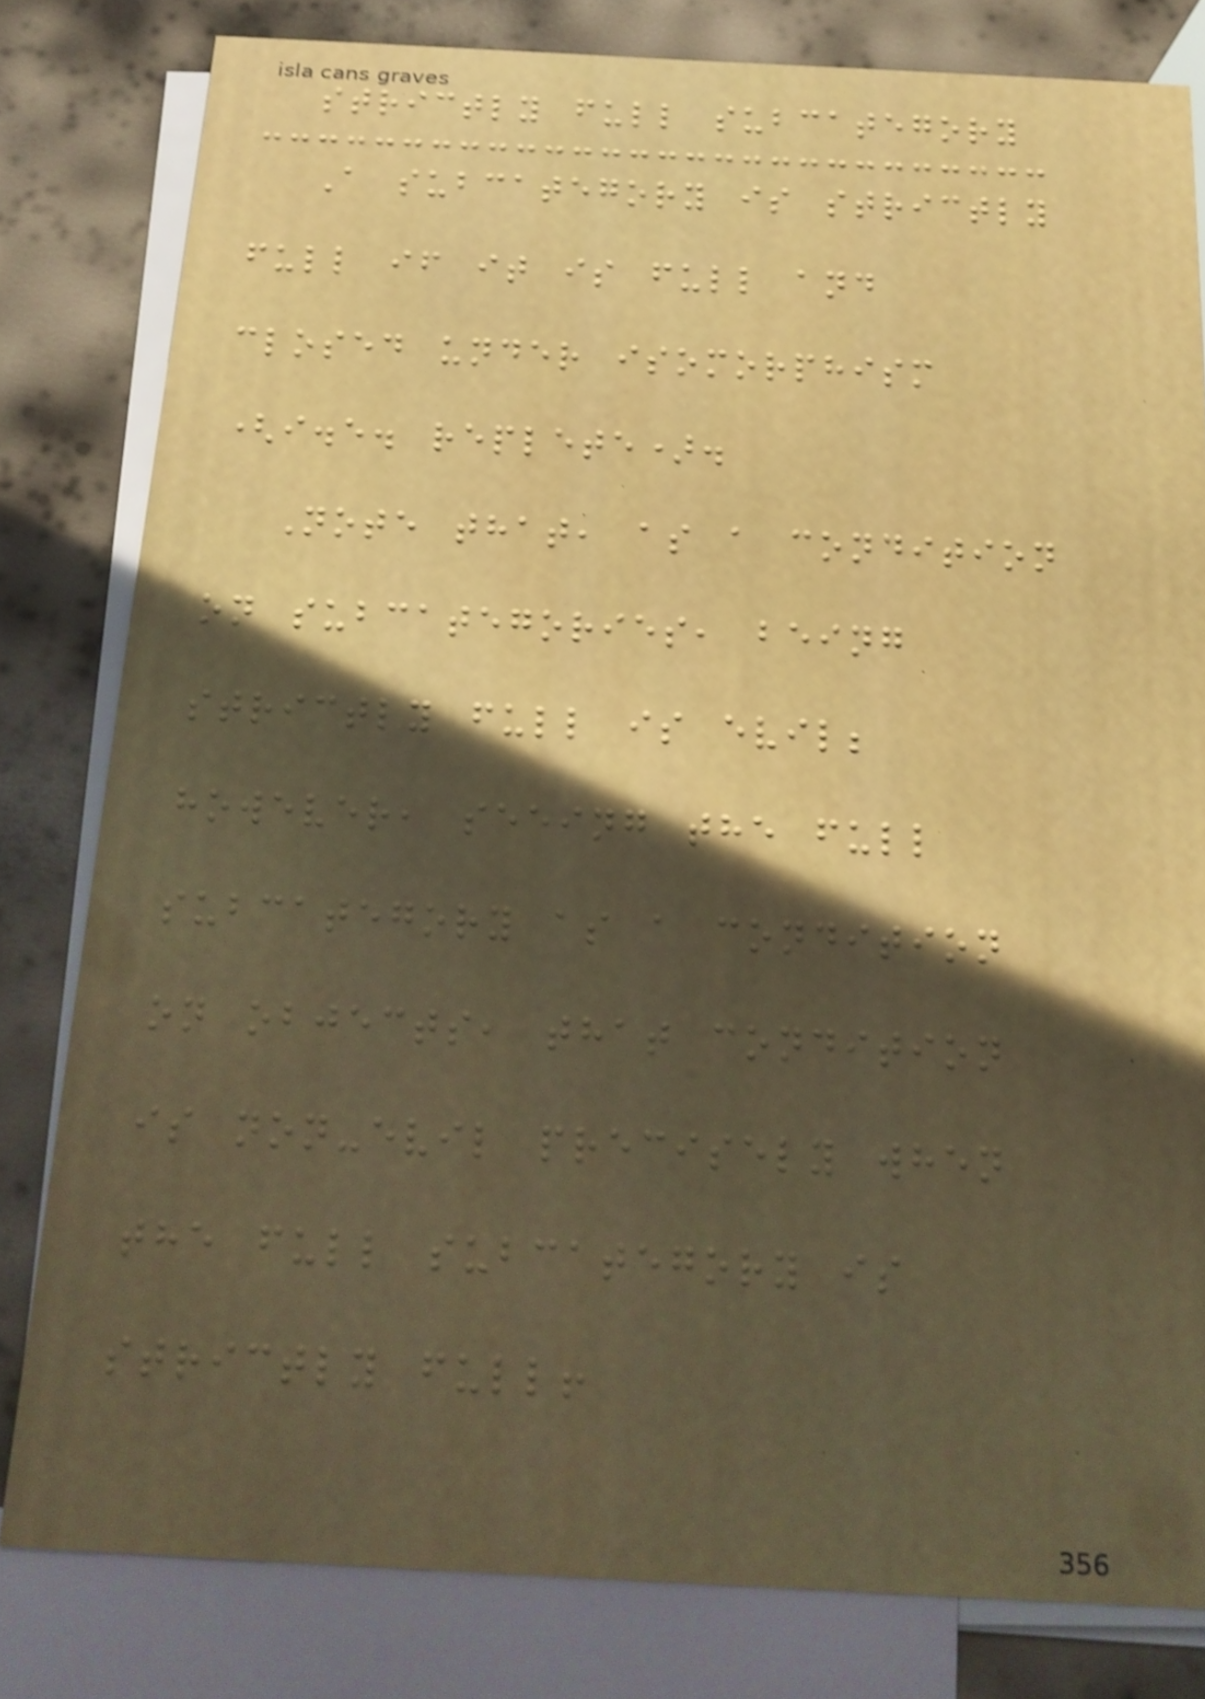strictly full subcategory
A subcategory is strictly
full if it is full and
closed under isomorphism
(i.e. replete).
Note that, as a condition
on subcategories, being
strictly full is evil;
however, seeing the full
subcategory as a condition
on objects, that condition
is non-evil precisely when
the full subcategory is
strictly full!
